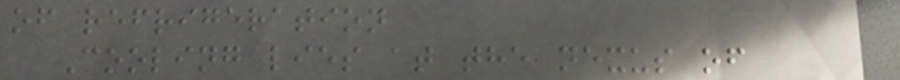of refrigeration
Cooling lies at the nexus of
